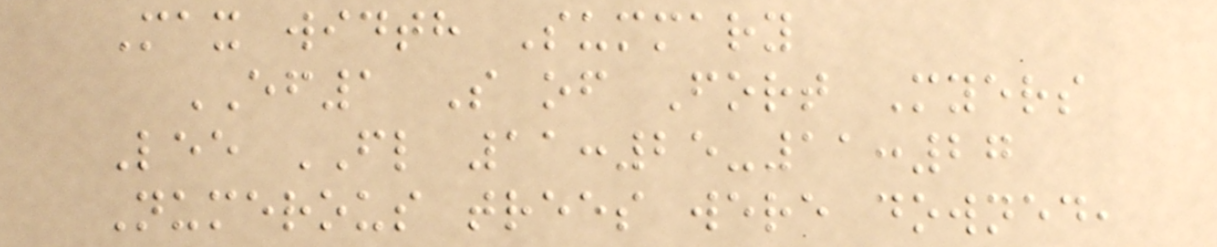Max width Summary
EF1 S of Fort Myers
Lee FL 11:25-11:27
Numerous trees were downed,
